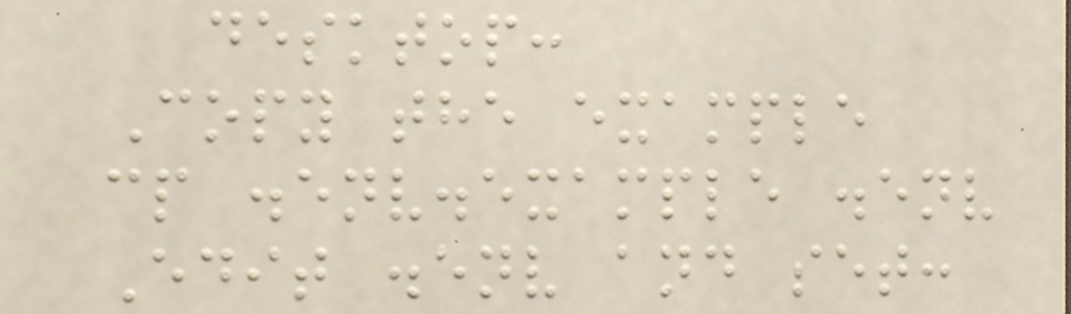desktop:
Copy the example
cp .env.example .env
Edit .env and set:
